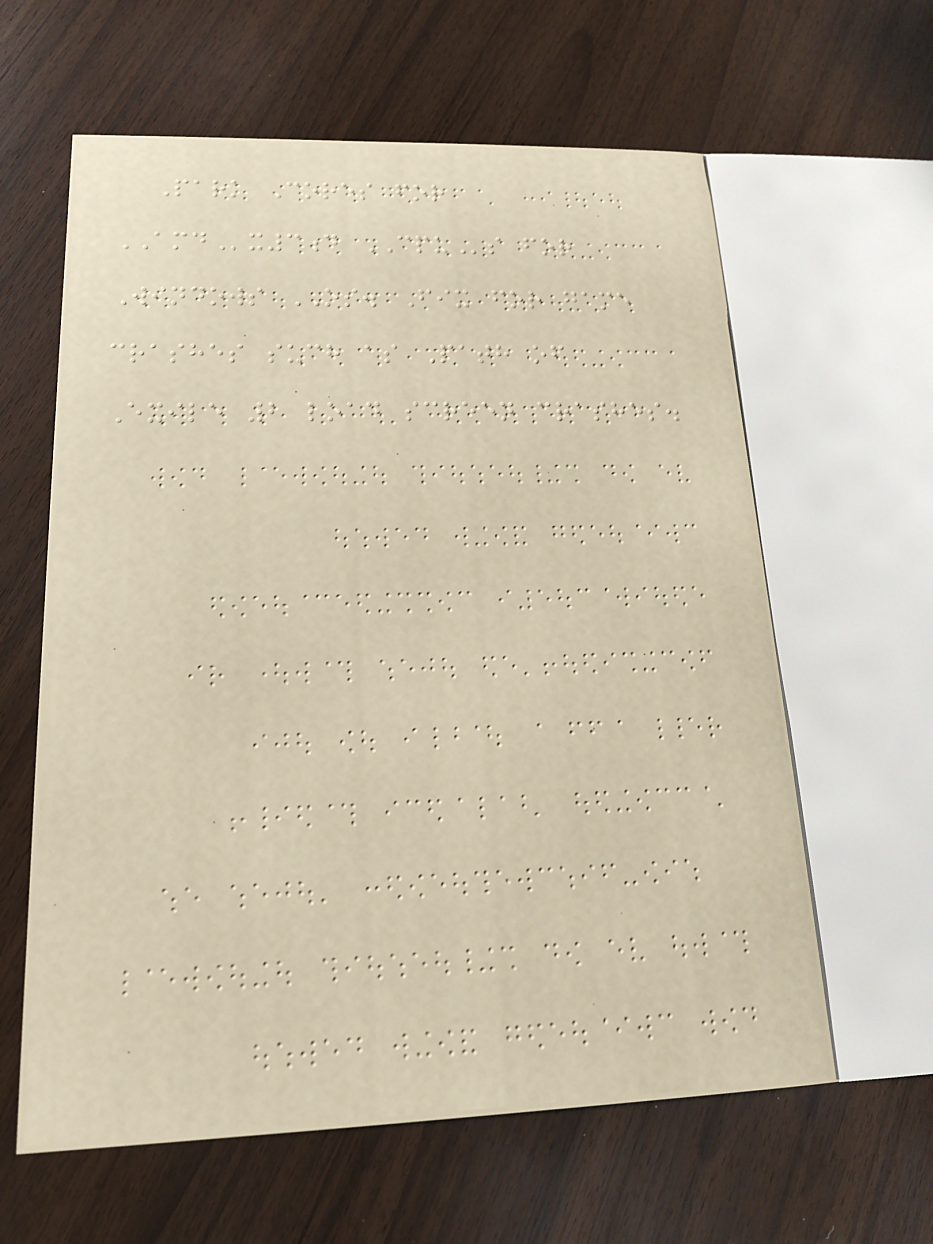Park Cores for
AMDx3d CPUs for
Windows OS. Fix for game
crashes such as Path of
Exile 2 load screen crashes.
